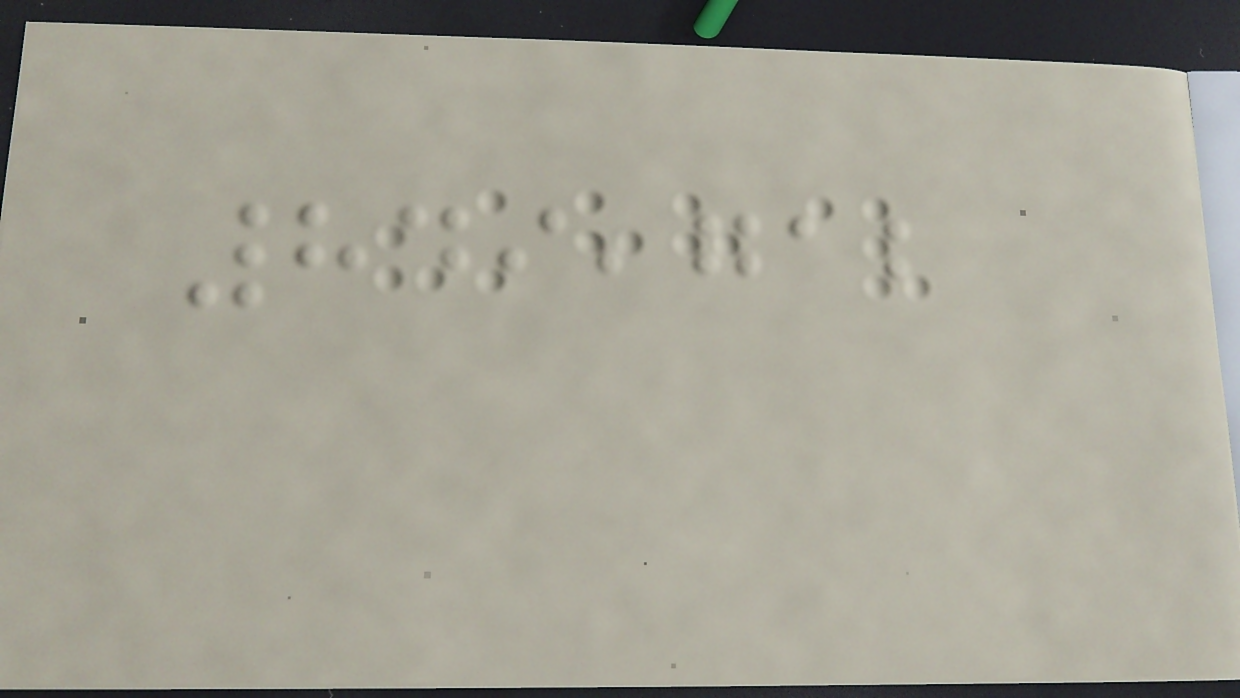849,712
